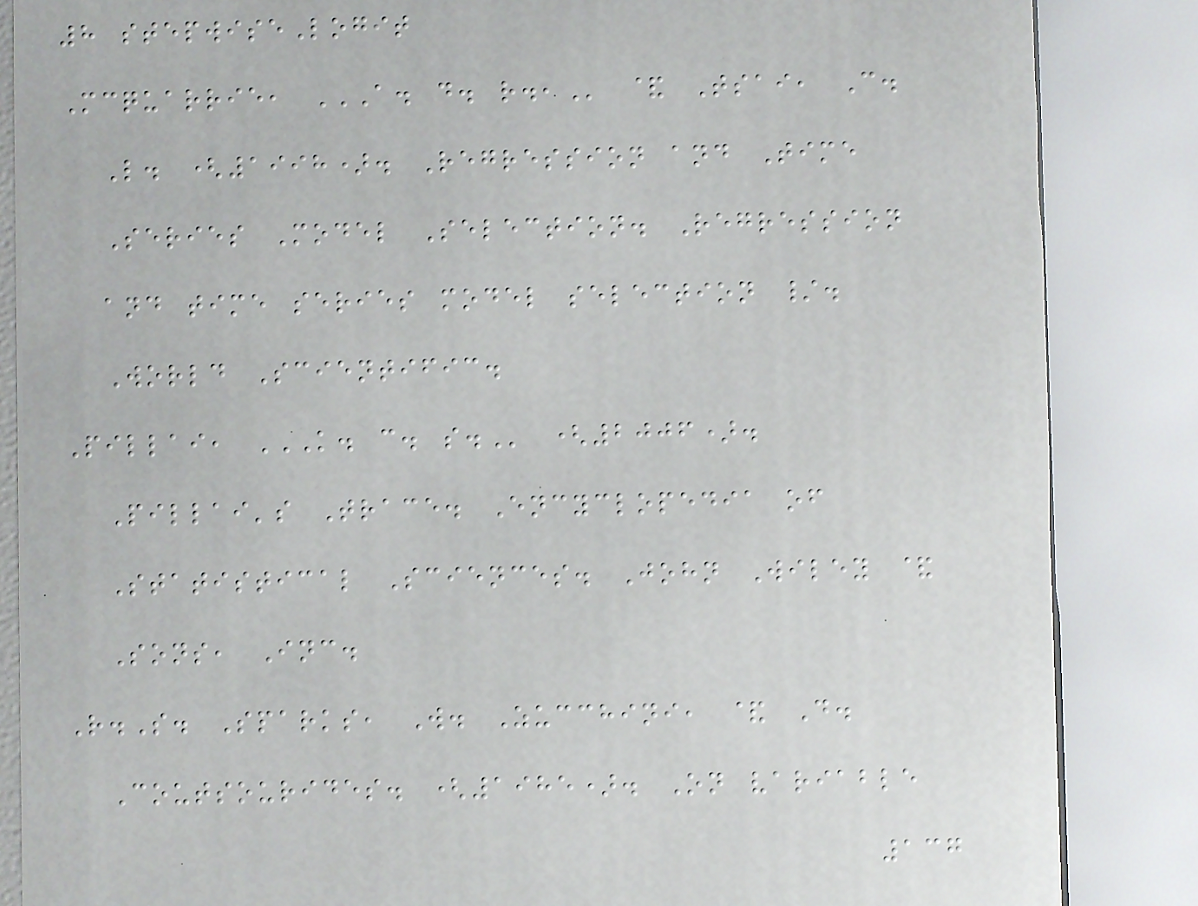8 stepwiseLogit
Mcquarrie, A. D. R., & Tsai, C.
L. (1998). Regression and Time
Series Model Selection. Regression
and time series model selection /.
World Scientific.
Pillai, K. C. S. (2006).
Pillai's Trace. Encyclopedia of
Statistical Sciences. John Wiley &
Sons, Inc.
R.S. Sparks, W. Zucchini, & D.
Coutsourides. (1985). On variable
137
